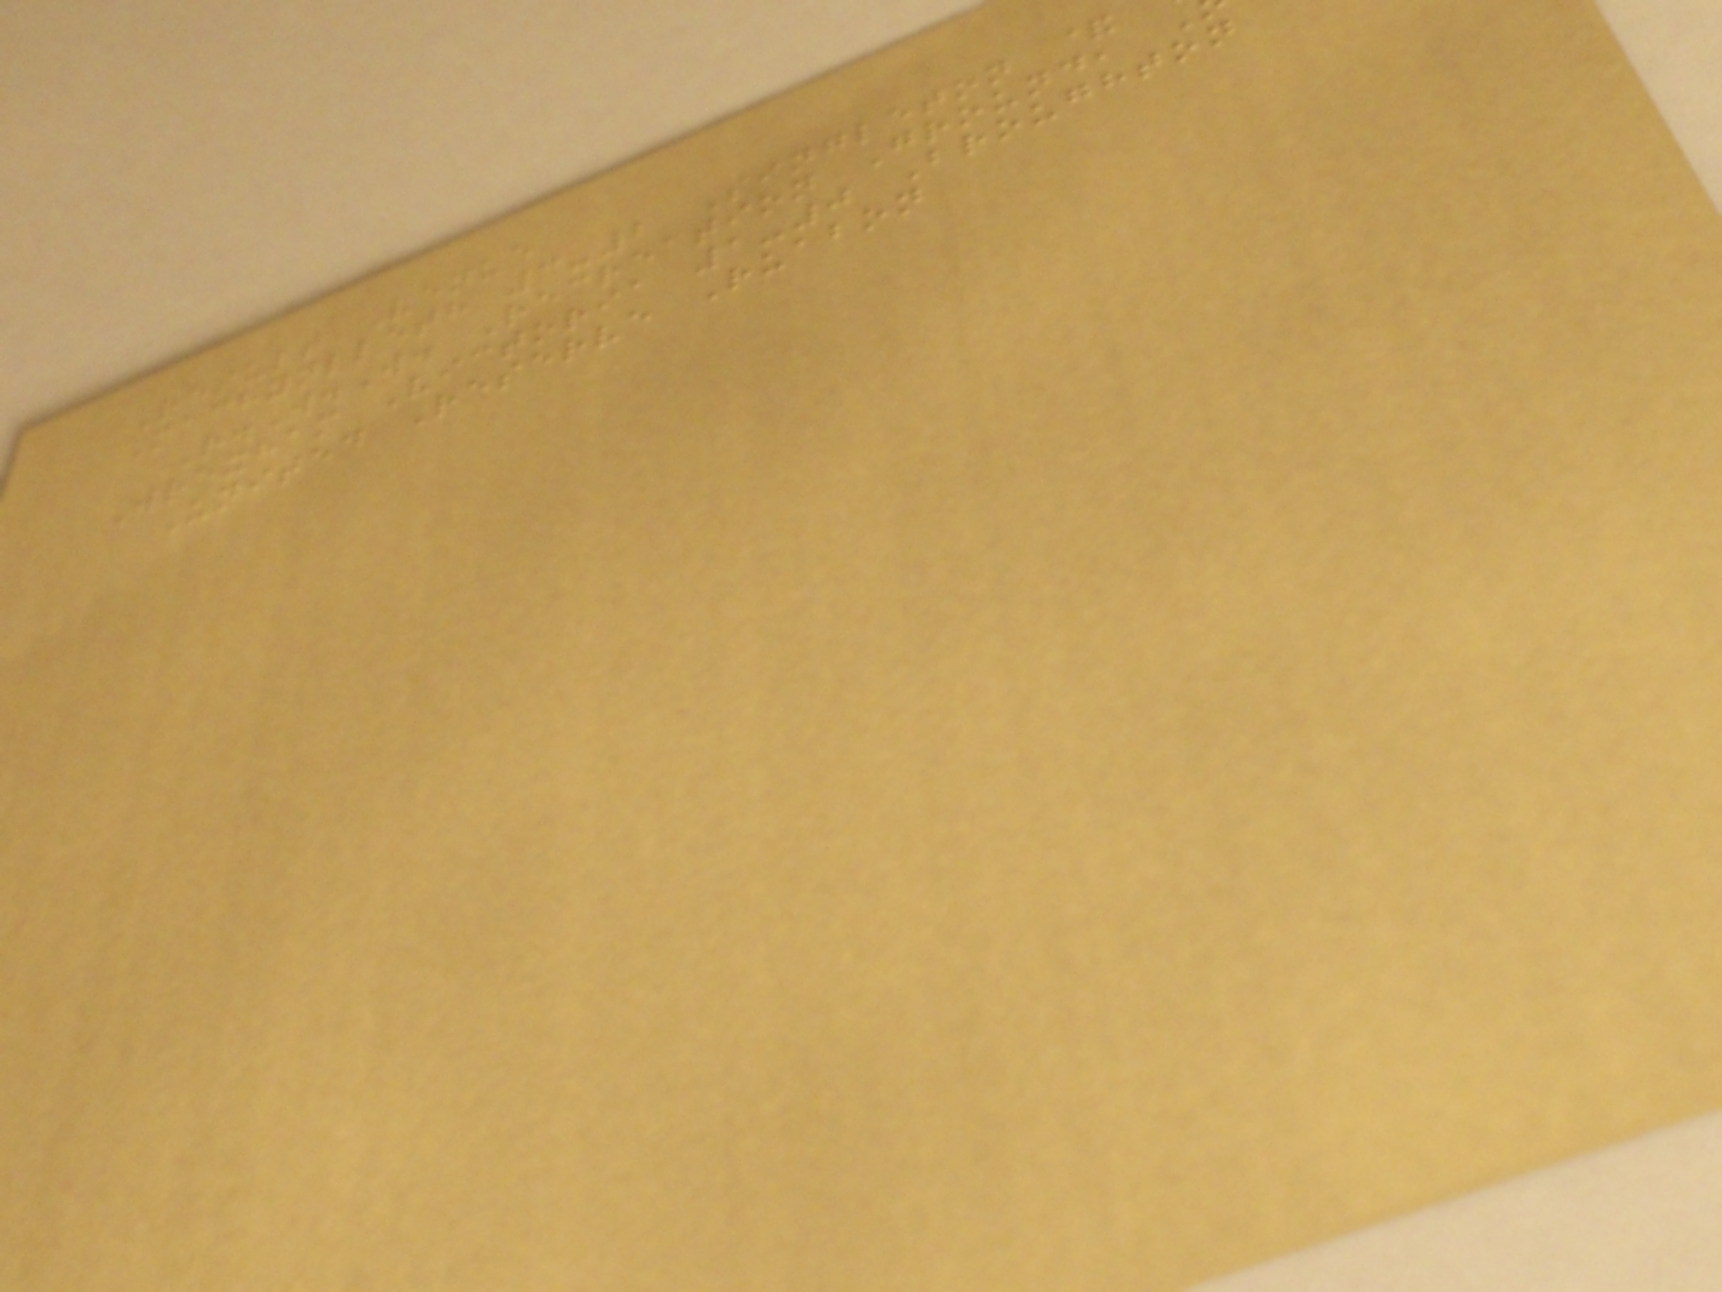Result Venue
Machynlleth 3-2 Singleton &
R.W.W. Recreation Ground,
Wrexham Victoria 1-0 Broughton
United Reserve Ruabon
